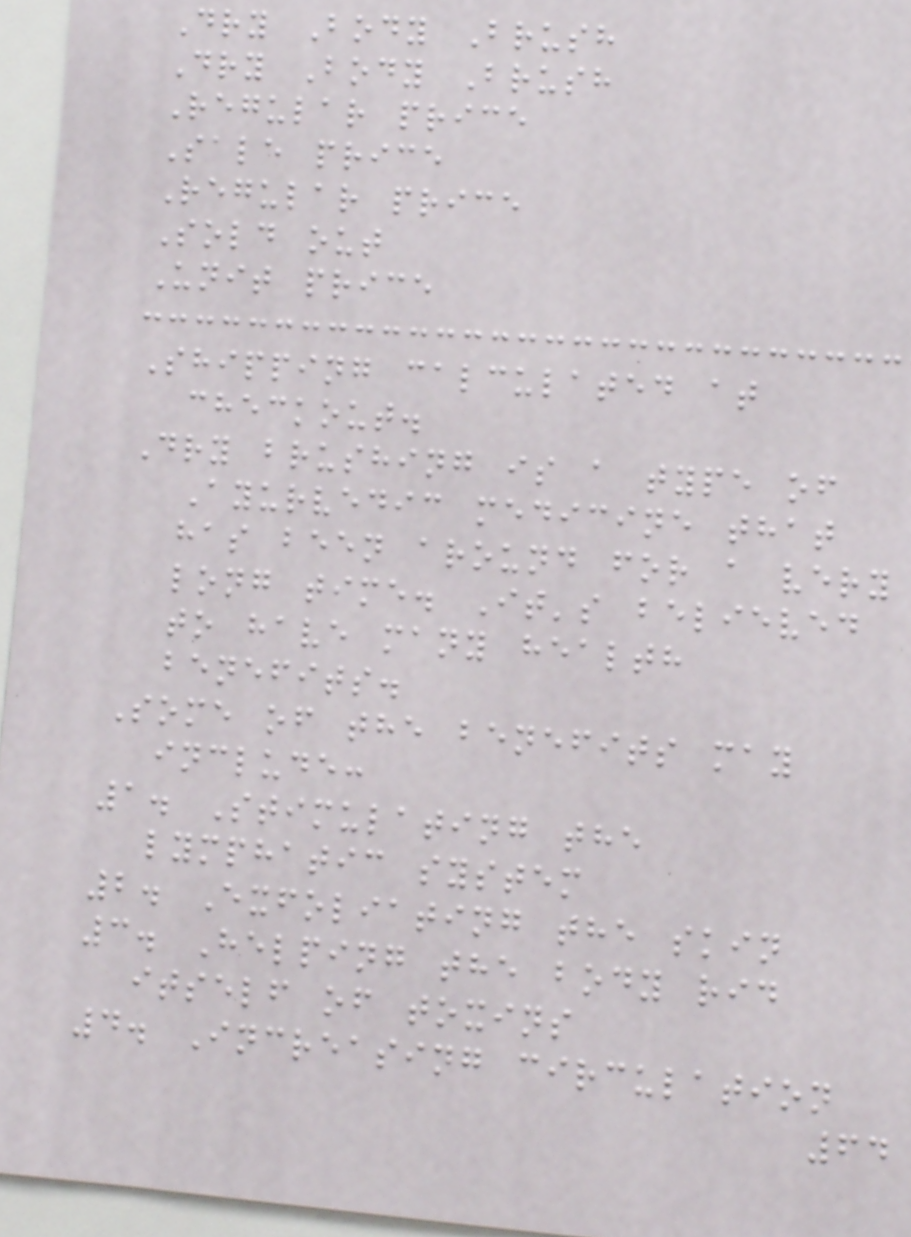Dry Body Brush
Dry Body Brush
Regular price
Sale price
Regular price
Sold out
Unit price
Shipping calculated at
checkout.
Dry brushing is a type of
Ayurvedic medicine that
has been around for a very
long time. It's believed
to have many health
benefits.
Some of the benefits may
include:
1. Stimulating the
lymphatic system
2. Exfoliating the skin
3. Helping the body rid
itself of toxins
4. Increasing circulation
64
